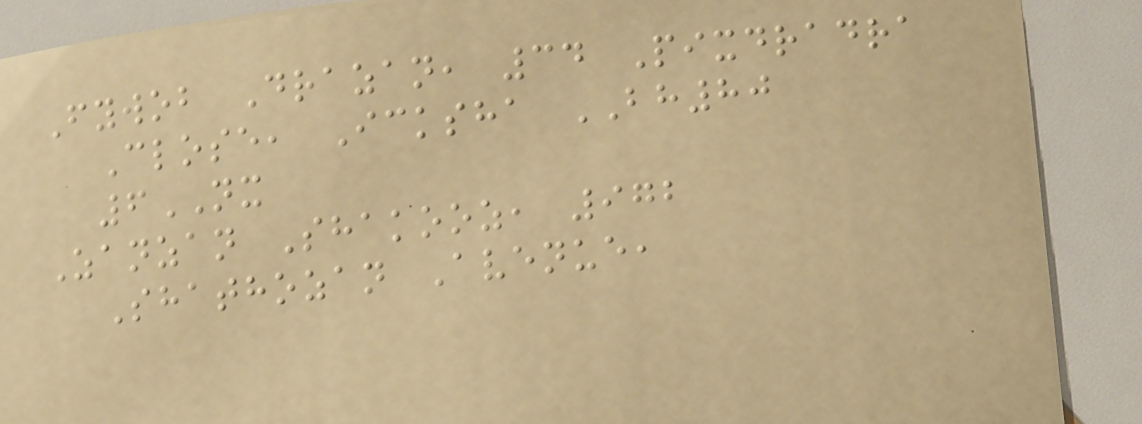Fywob Drazan, 34 Pixdradra
Close, Icksha BH80
6NX
Zanzan Shakooz, 972
Shathozan Avenue,
